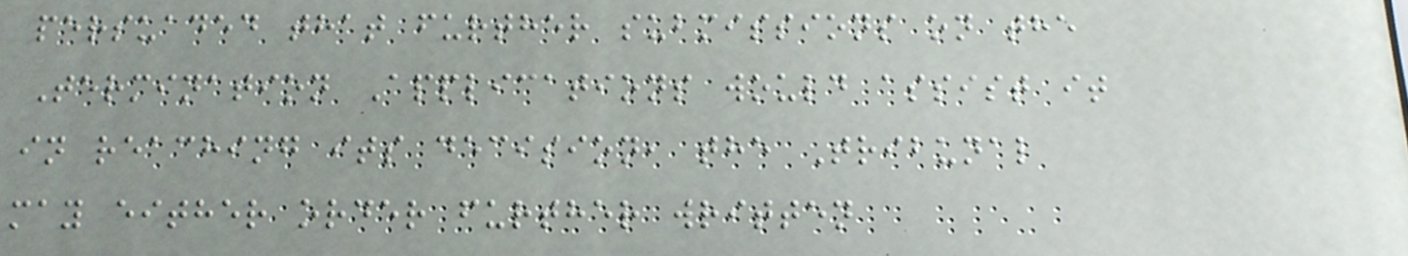persuaded that further submissions on the
Termination Applications would assist it
in reaching its decision, the Tribunal
may either order further written
